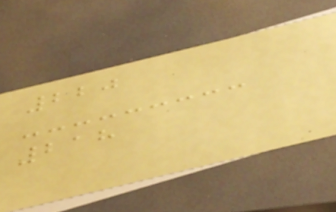220
218
